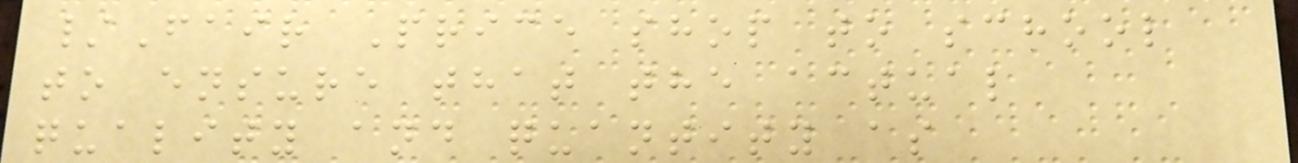/Fair Price shop to school
to ensure that the actual
quality and quantity as
